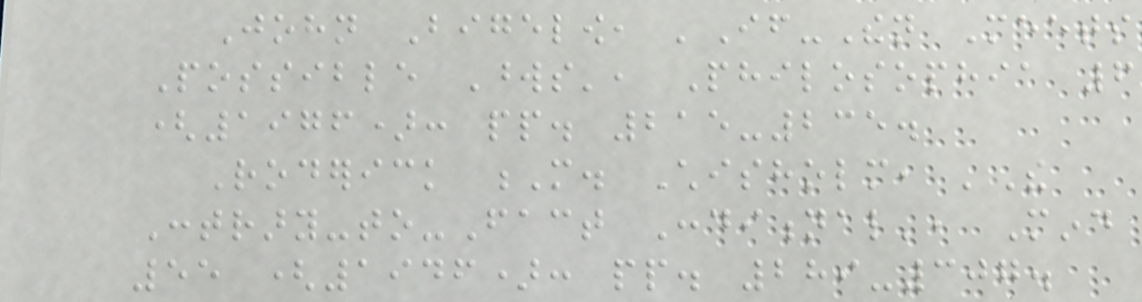John Bigelow, 'If-Then Meets
Possible Words', Philosophia 6
(1976): pp. 215-235.
Roderick M. Chisholm, 'The
Contrary-to-Fact Conditional', Mind
55 (1946): pp. 289-307.
